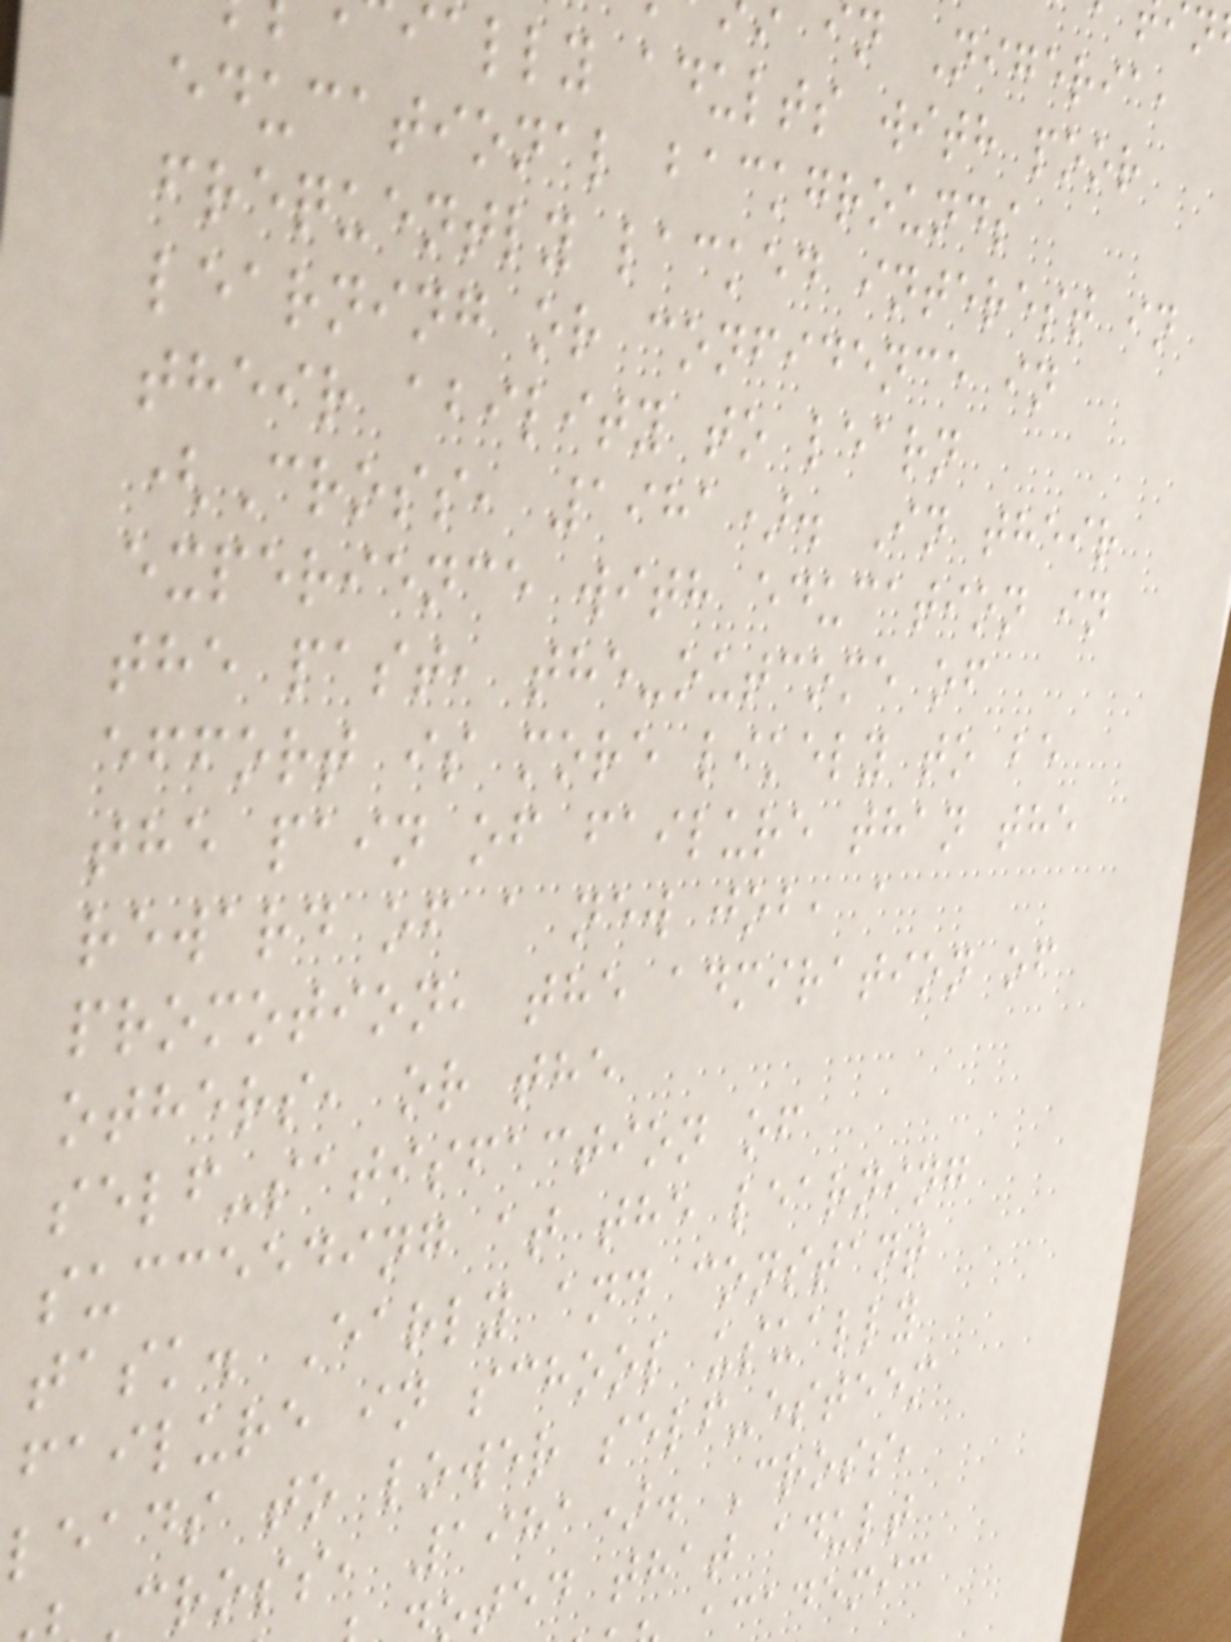n Nigeria,
ally adults with poor
educational backgrounds
frequently lacked interest in
learning or confidence in
their ability to learn
(Cross, 1981). In their
experience with education in
the past, the-outcome of
effort is more likely to be
the pain of failure than the
reward of a new job, a
promotion, the admiration of
others, or the
self-satisfaction of
succeeding at the learning
task. Early and constant
failure in school usually
leads to lower self-esteem
cross, 1981). Cross,
ted that adult
cademic
